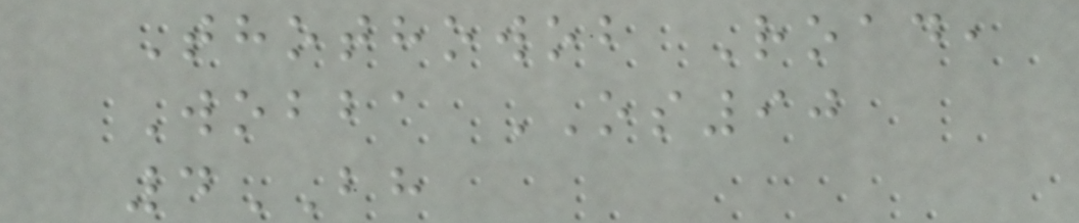Thothowob Road,
Wobba OS90
4BH
